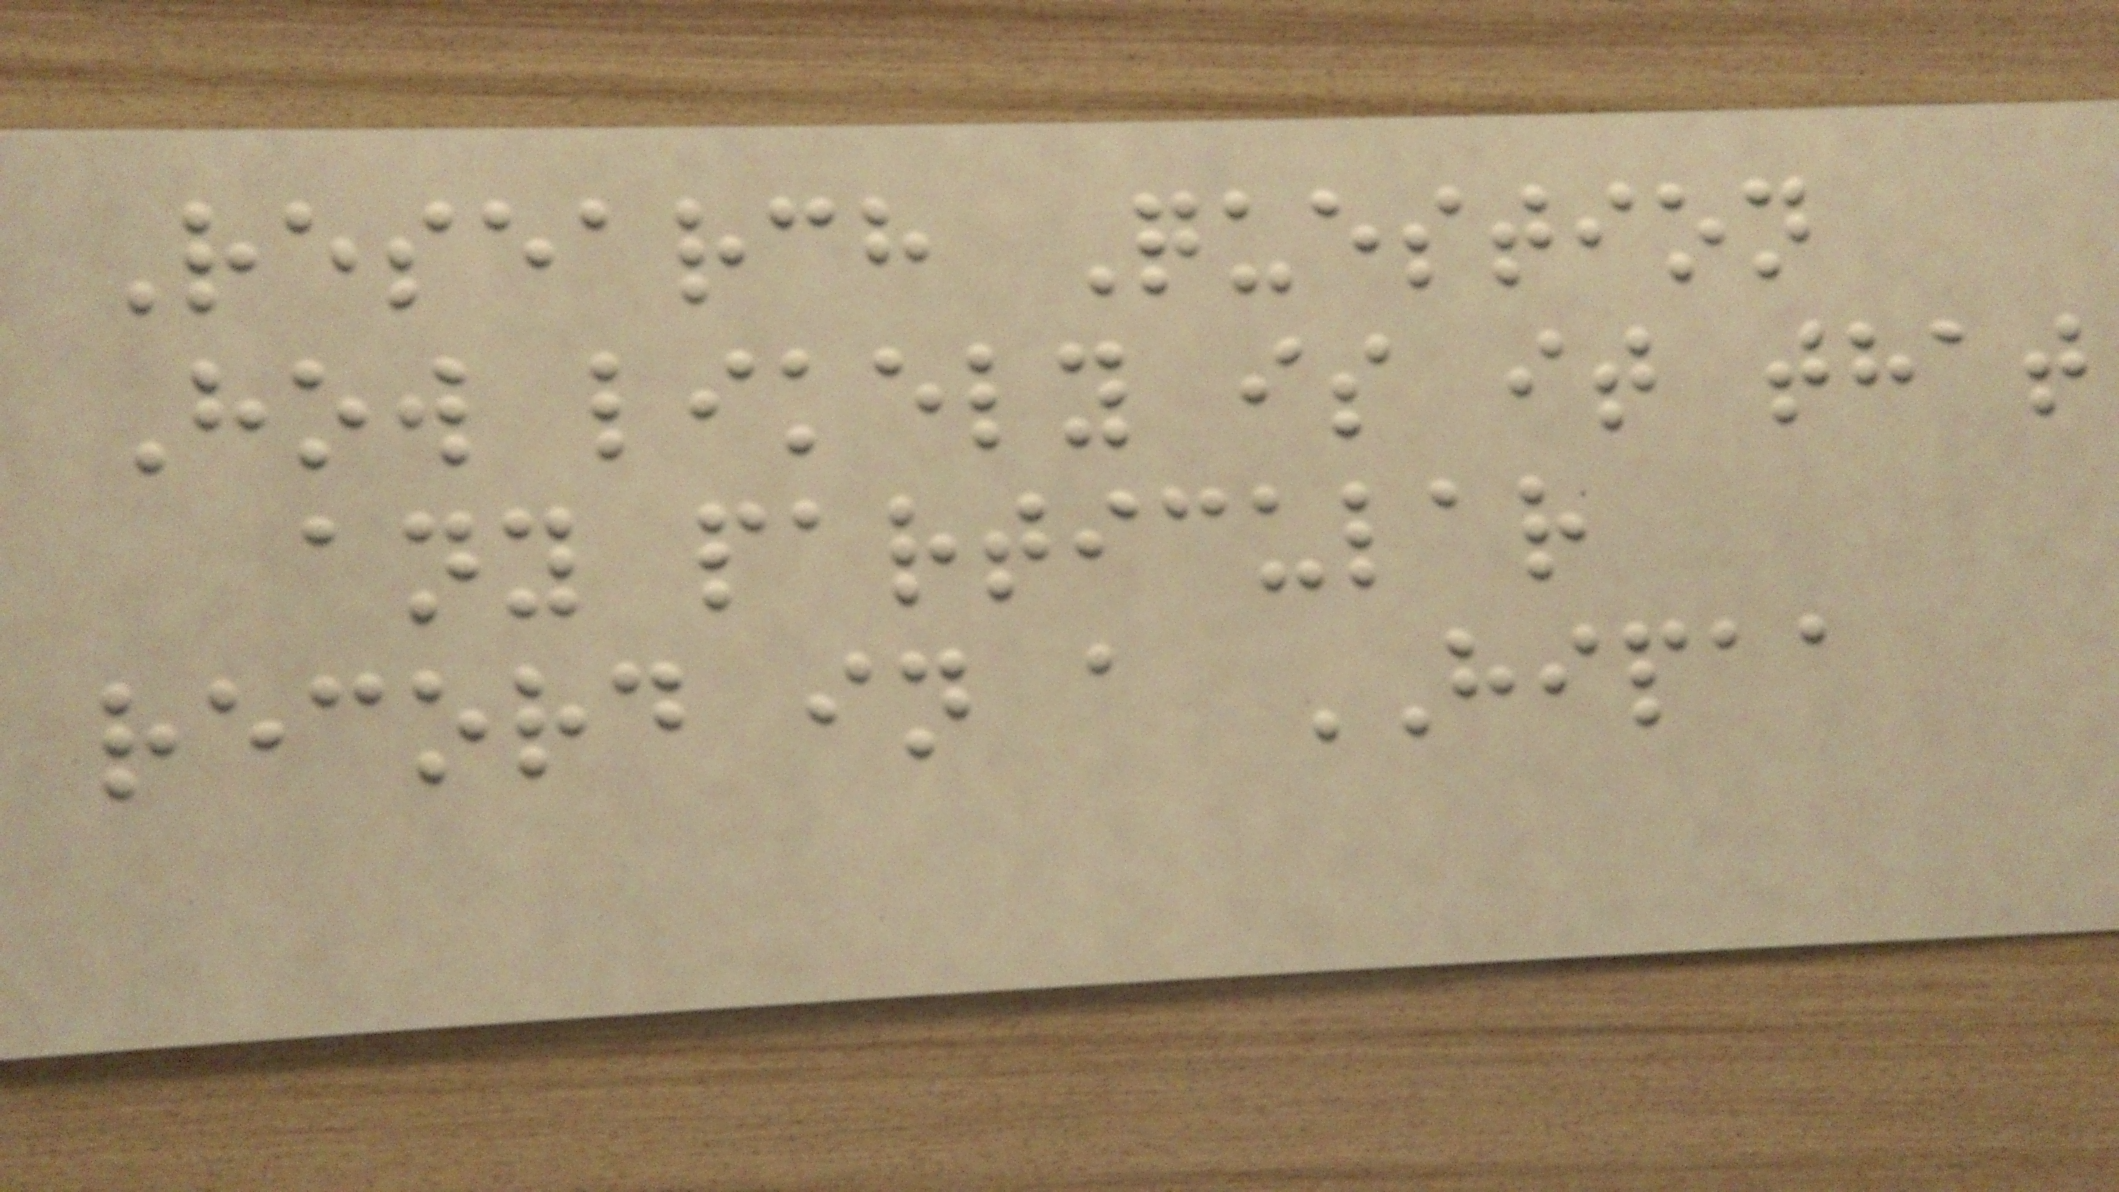Research Question
How likely is it that
any particular
record in a HIPAA
